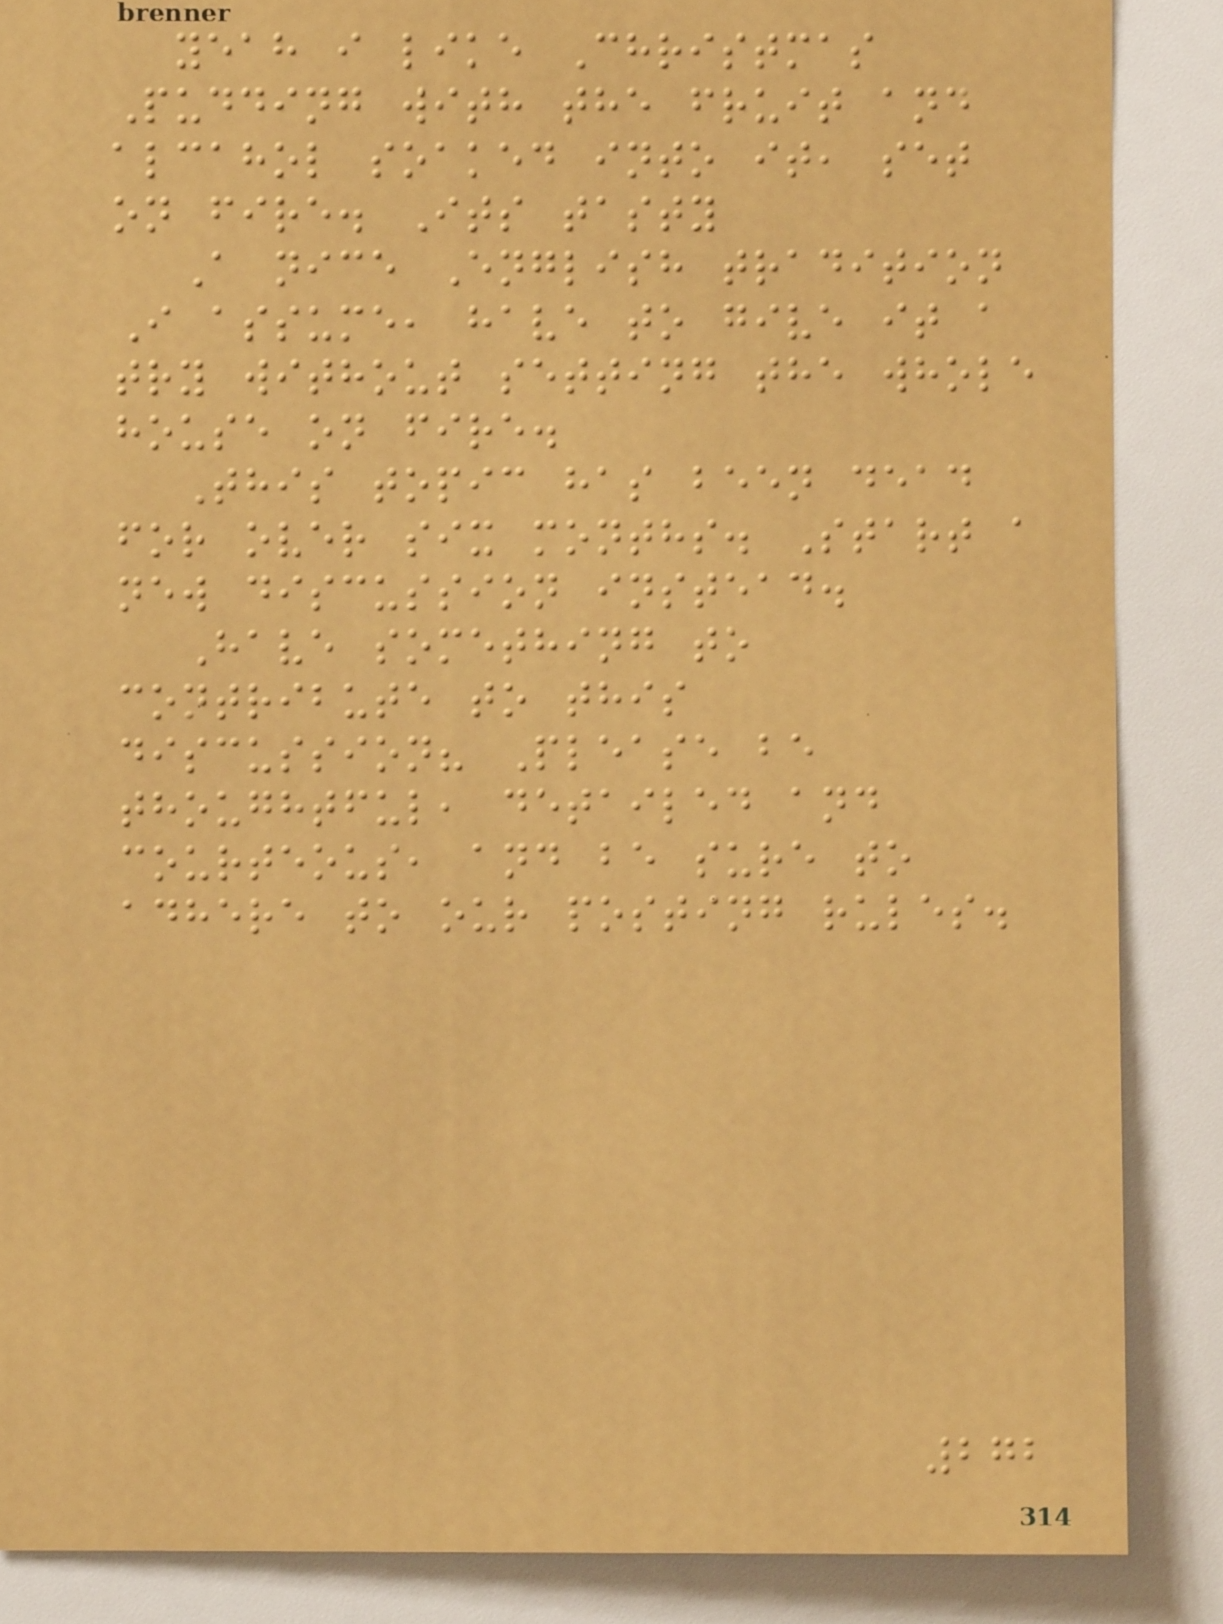yeah i like Christmas
Pudding with the fruit and
alcahol soaked into it, set
on fire. Its tasty
A nice English tradition
I assume, have to give it a
try without setting the whole
house on fire.
This topic has been dead
for over six months. Start a
new discussion instead.
Have something to
contribute to this
discussion? Please be
thoughtful, detailed and
courteous, and be sure to
adhere to our posting rules.
272
